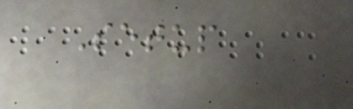Setup
